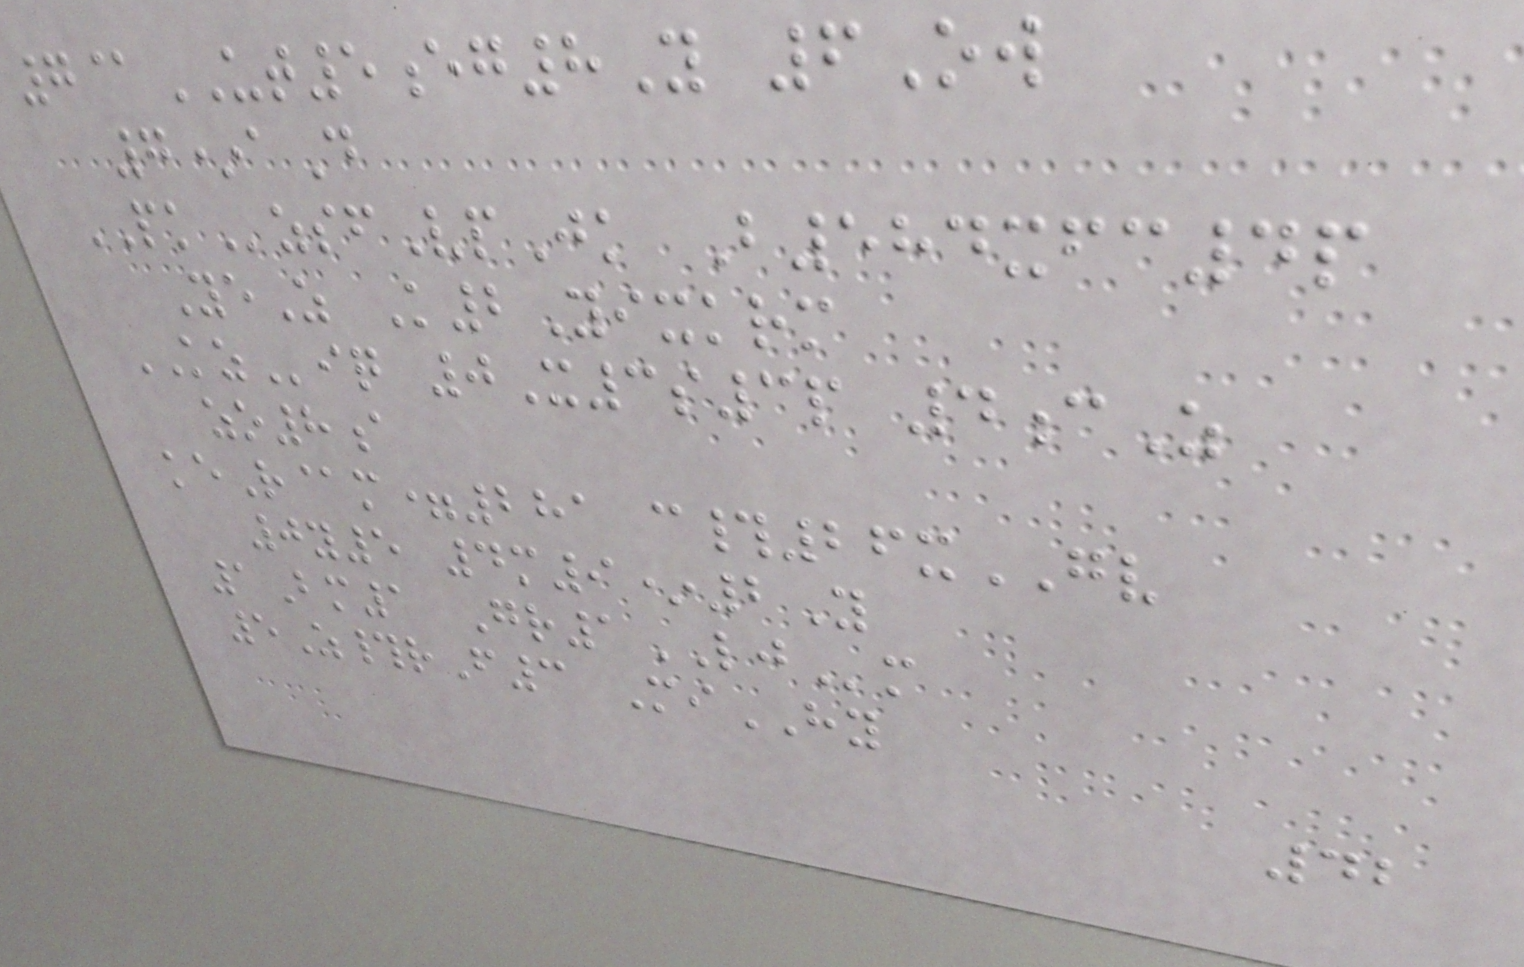7@UT5eg8Y 6Ow
7*aD
PKzsfVpJk B584xfc4p
YeZ K2Yixkrm
KZiq 0X3s3p 4cZ
zo8a
keR@m=281 c#26xGV
0y5 4m9*2Y
1Bm1 Gr1LJm
5Z#rF3 MiHY
42
